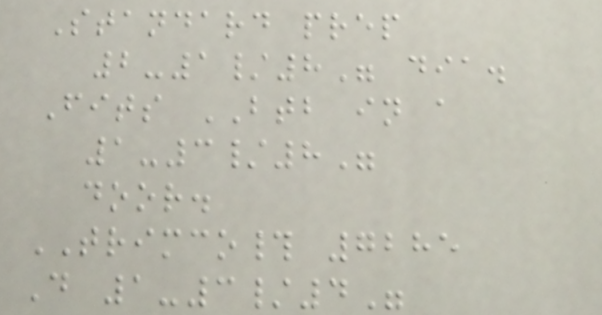Standard prep
2-1/8" dia.
Fits BTB in a
1-3/8"
door.
TRIMCO# 7285
D 1-3/4"
